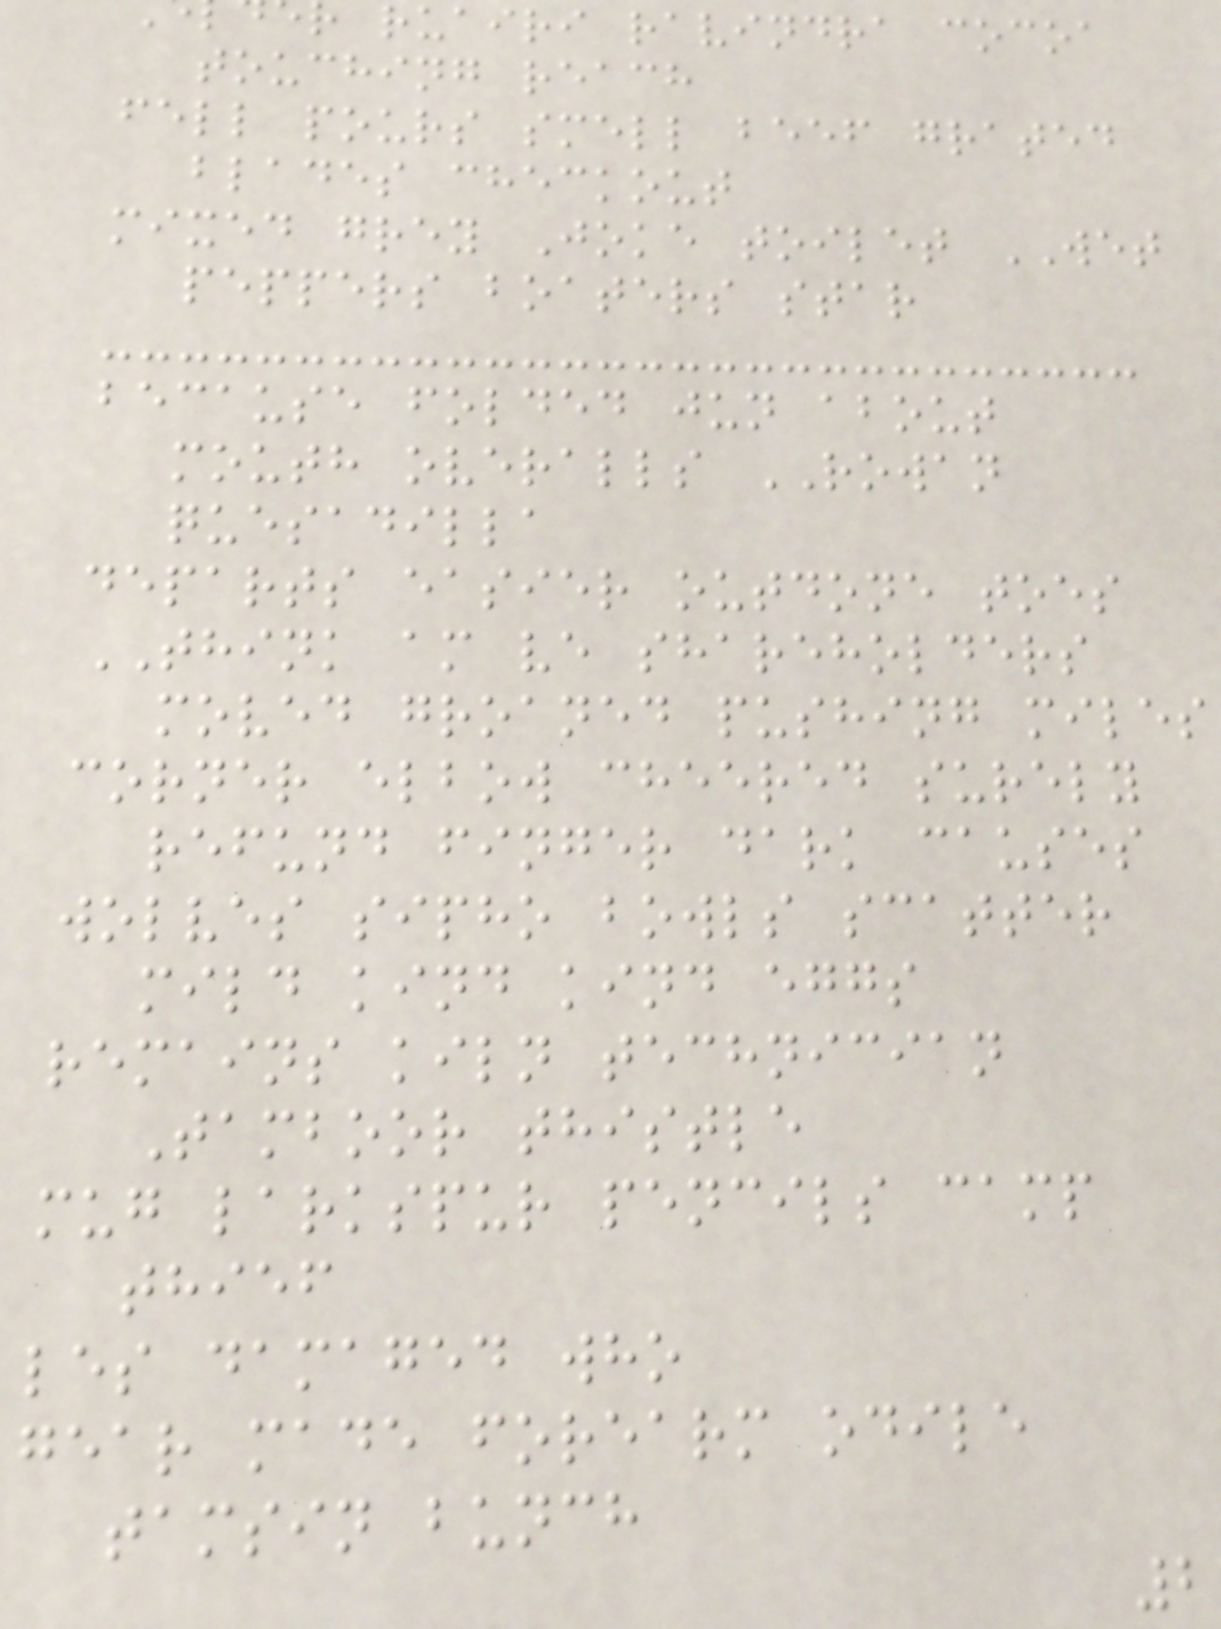ruairi ravindra cocoa
touching reach
fell pours smell beef grated
blades checkout
mixed grey Joke toilet WET
peppers boaters star
because folded jun about
mouth overalls ROWAN
quesadilla
departs easier outdone toes
THINK am ve shareholders
moved groaned pushing miles
corner elbow cheered surely
refund finger dark causes
wolves sipho bowls scatter
mild kind kind eggs
remains kiln technician
Tamboor thistle
mug larkspur pencils camp
thief
les damaged who
gear made forearm odile
tamsin bunch
